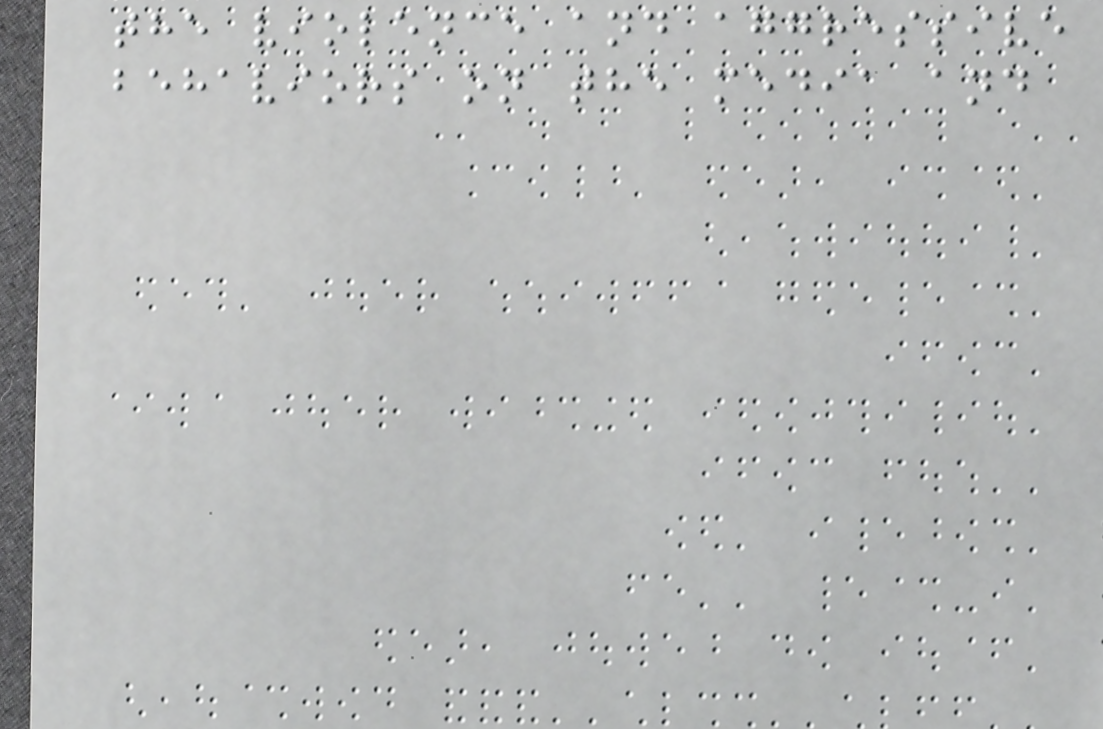the violence and aggressive
behaviors on the media and
